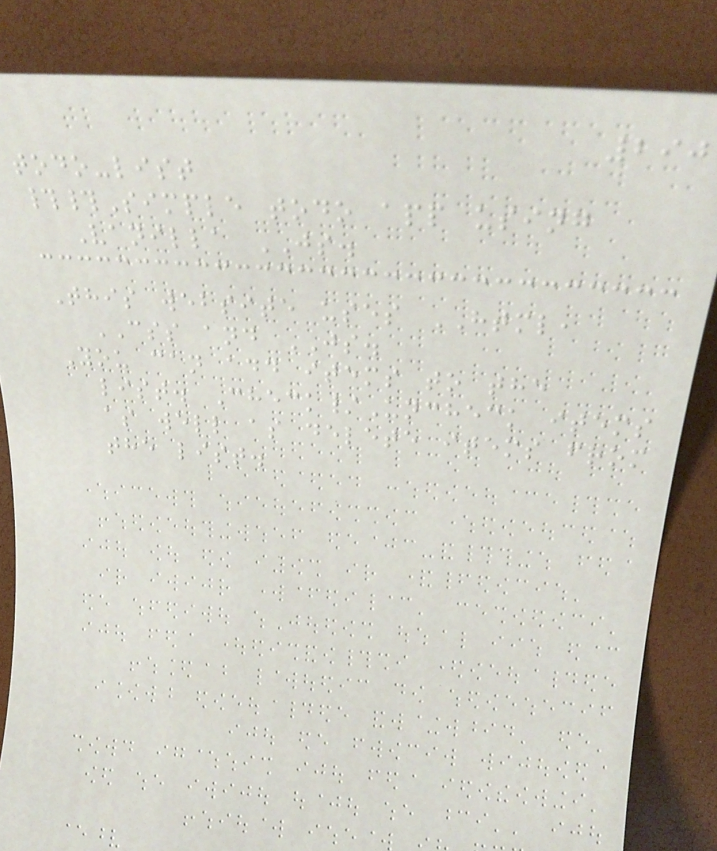290
todo-list
##Simple todo app using
Vanilla JS.
This website uses HTML,
CSS and JS.
You can add items to the
list. Check/Uncheck items
as well as delete items from
the list.
